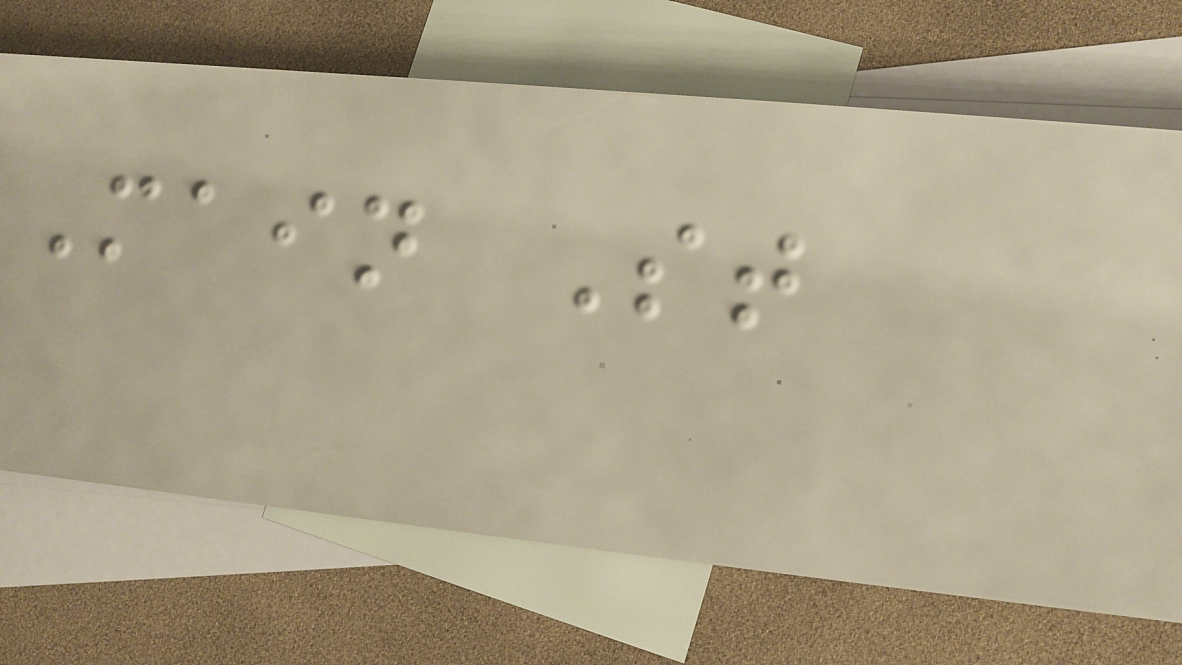Main St
